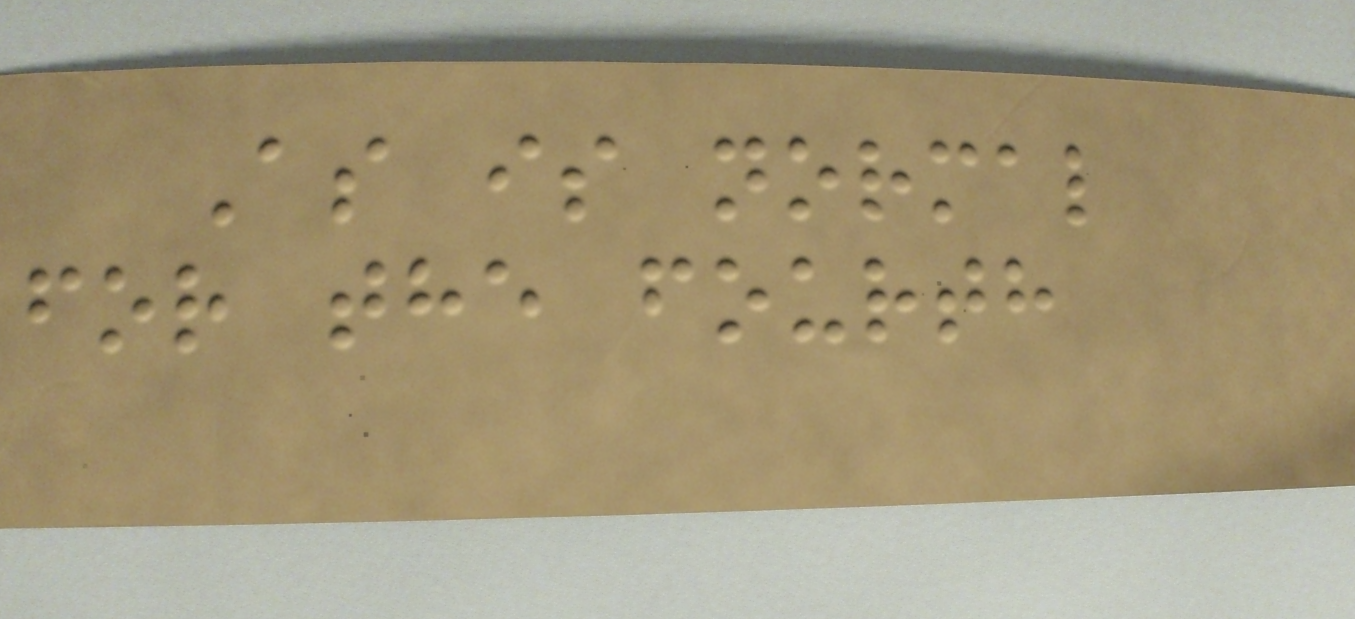As is normal
for the fourth
